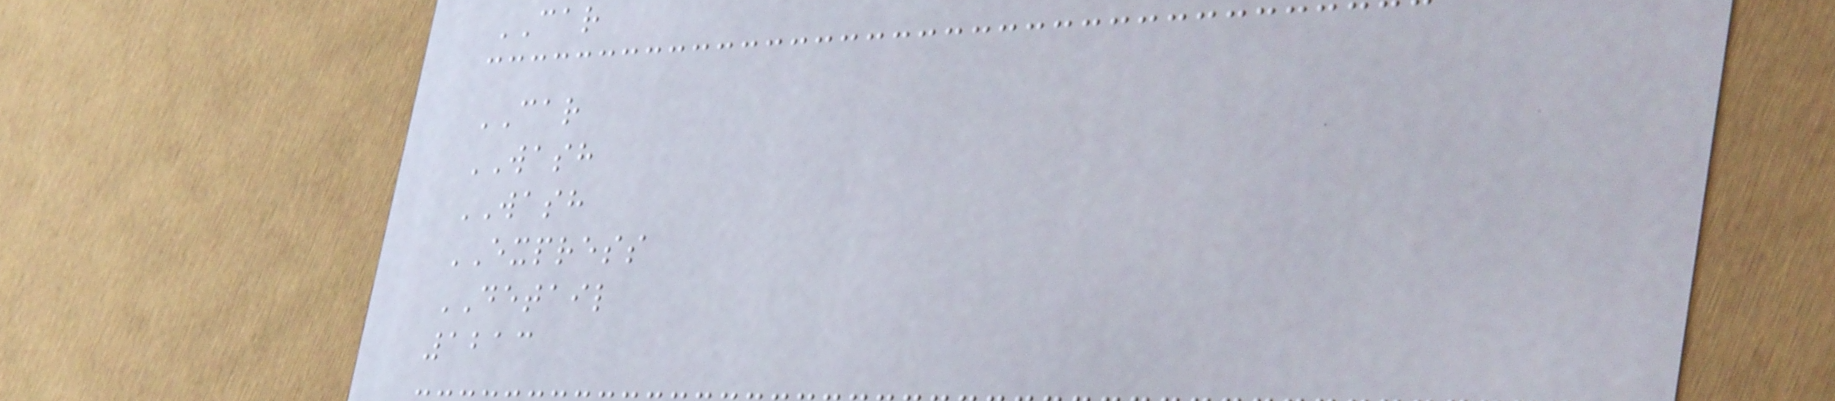CAR
CAR
WASH
WASH
EXPRESS
DETAIL
1213
